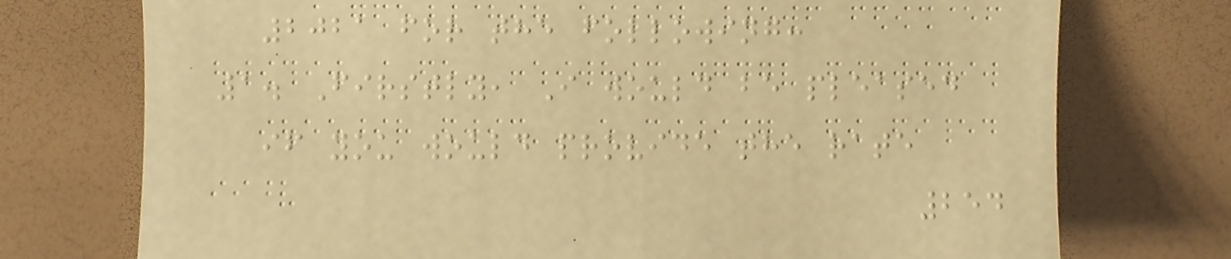2021 for the following:
1. Firstly, I would be pleased
if you would provide the rate
254
